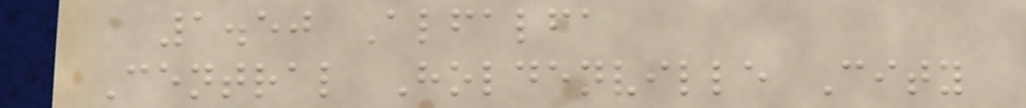1.50 Alfalfa
Central Holdenville City
